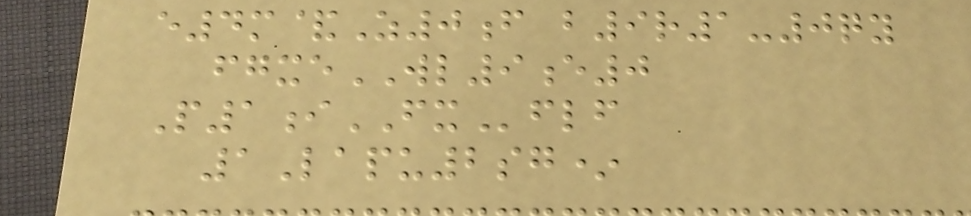e4m&Z0f b9r1-0qy
fgxeWL9e0
P1iFXflf
1Lapu2sg*
